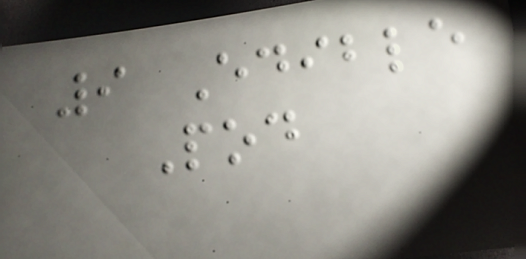9 Edible
Pod
